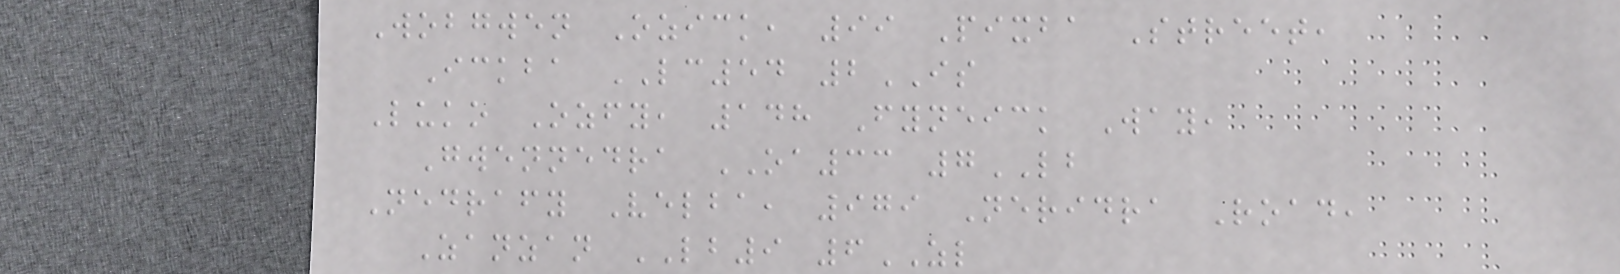Wobgwen Ozick, 99 Pixba Street,
Ickba LC54 2IS
Luko Ozfy, 148 Fyneick Way,
Gwennedra OA33 7LB
Nedrafy Velba, 979 Neridra Road,
Zanzan LB9 6ZL
